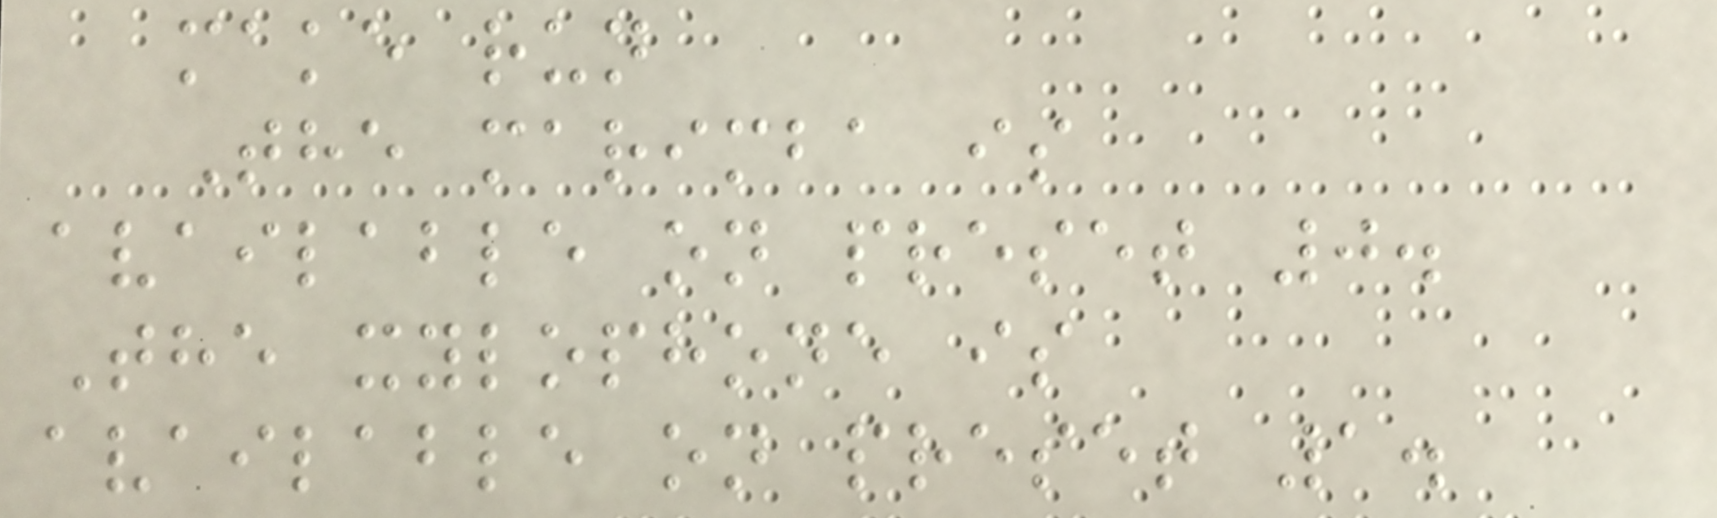make run
The marimba is
available on preset 0.
The xylophone is
available on preset 1.
